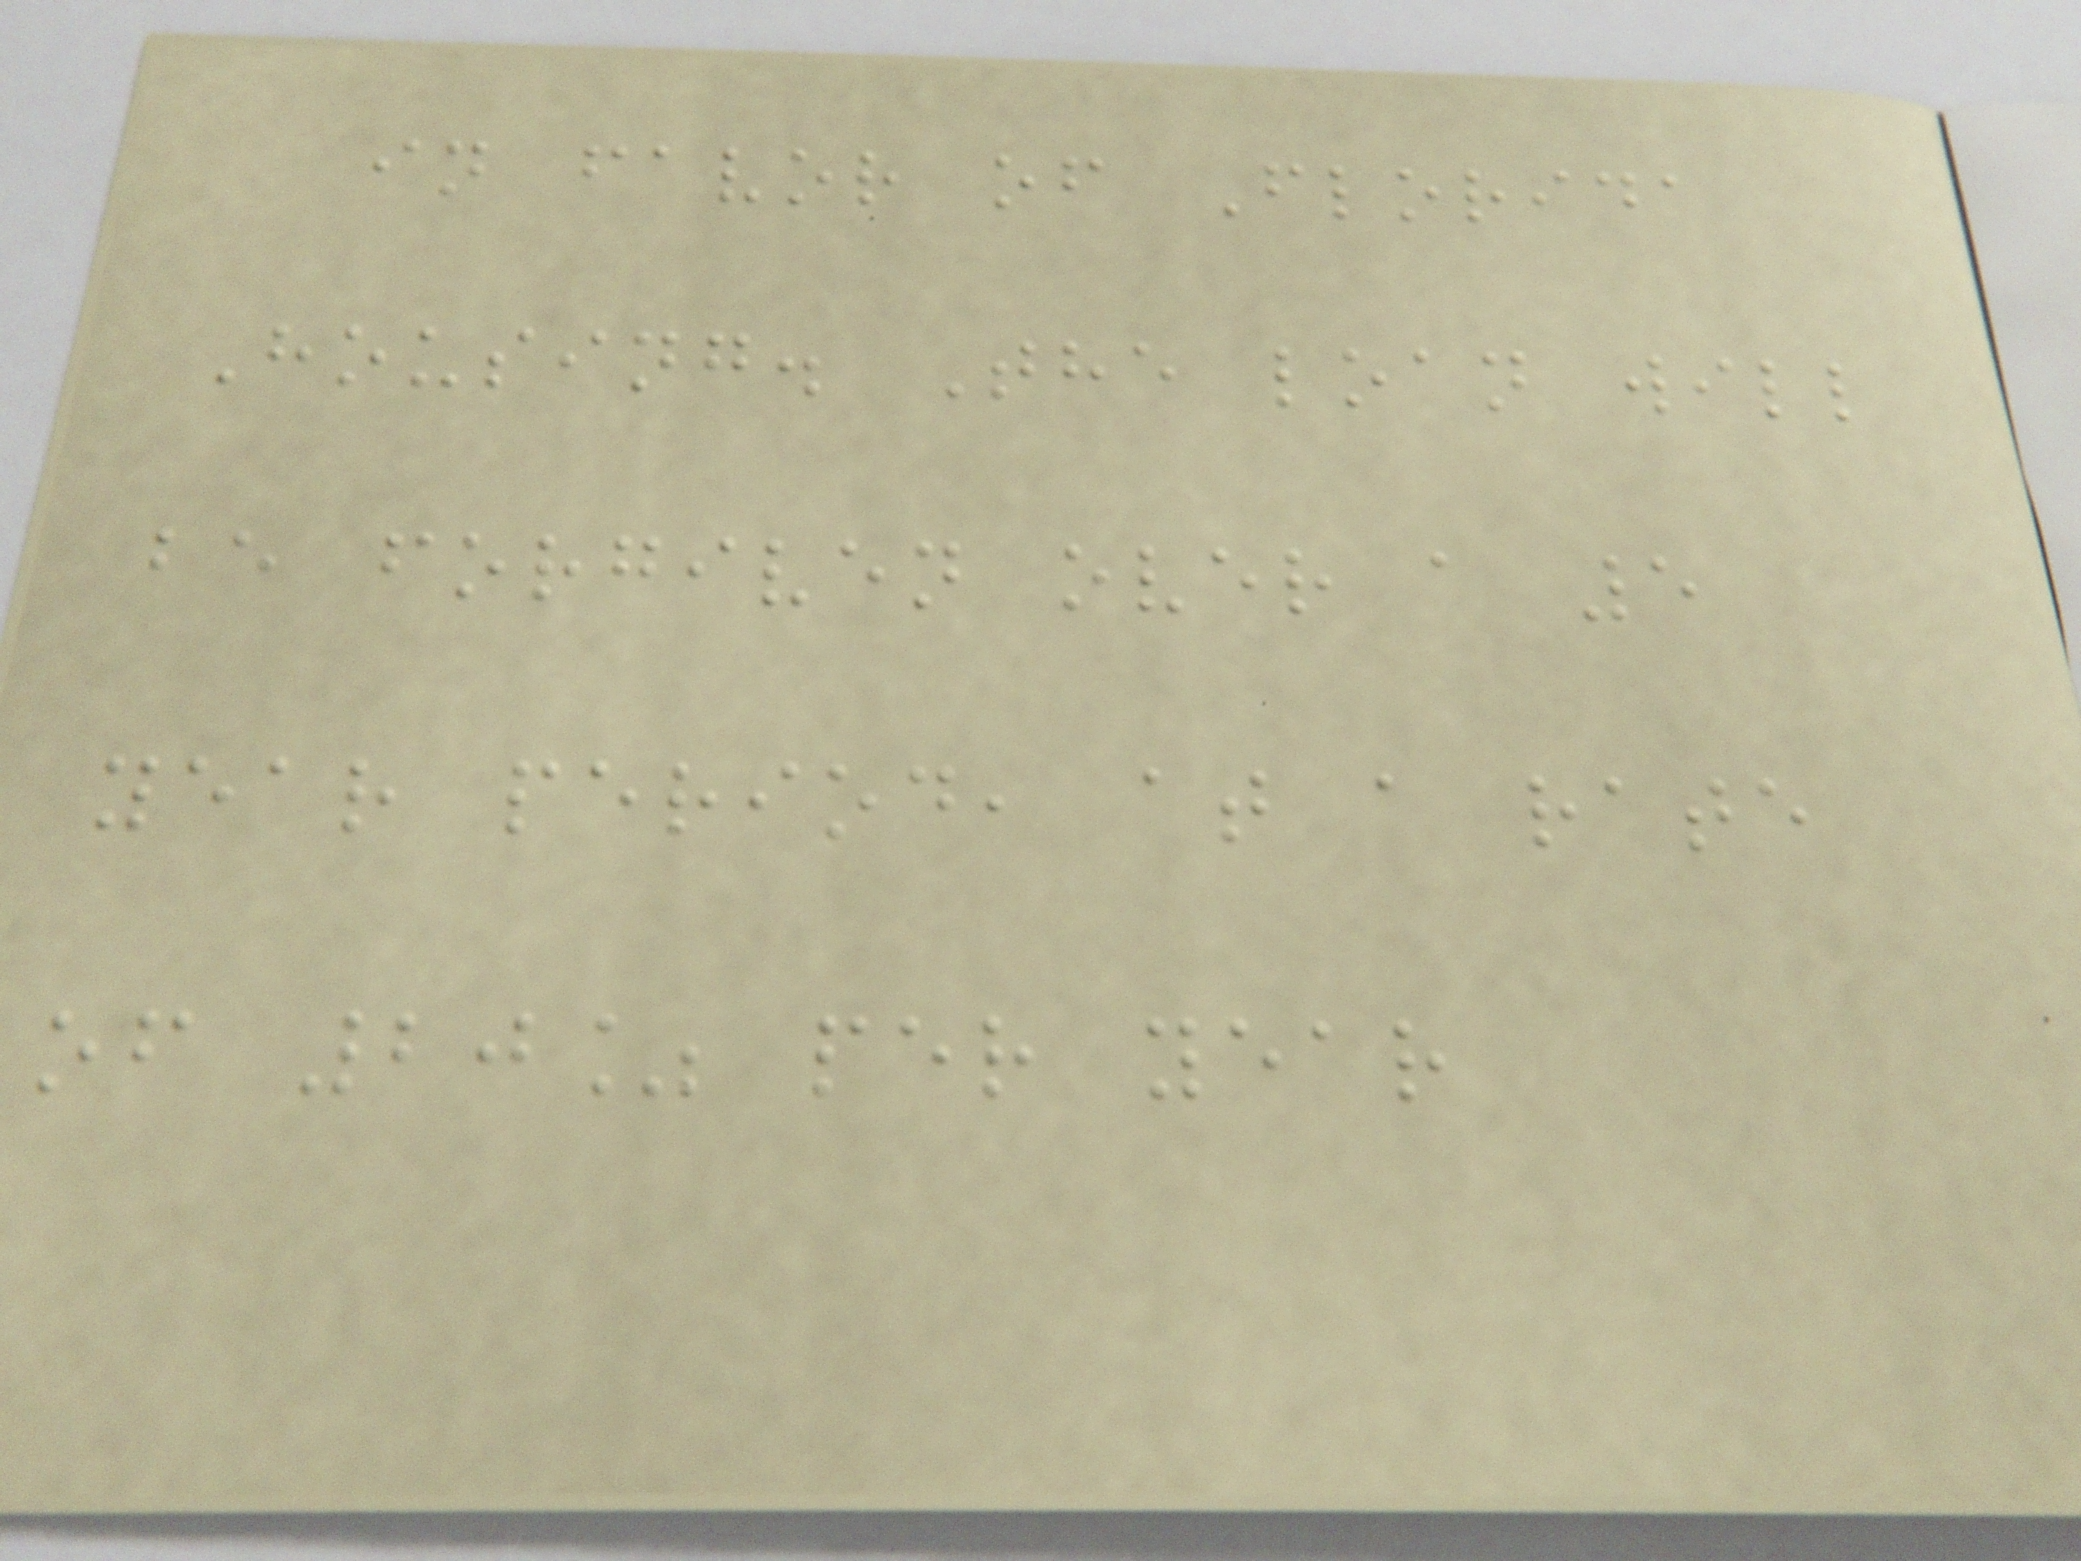in favor of Florida
Housing. The loan will
be forgiven over a 5
year period, at a rate
of 20% per year
